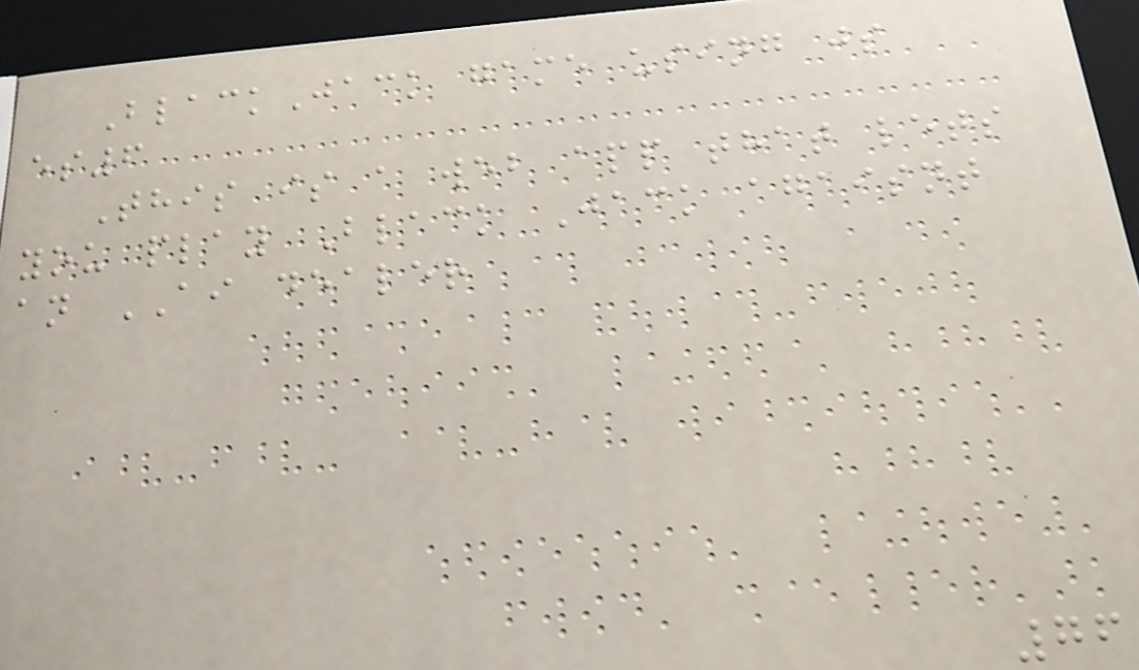BlackJack game using js
es6
This is a web app that lets
you play Black Jack agaisnt
an AI dealer
76
